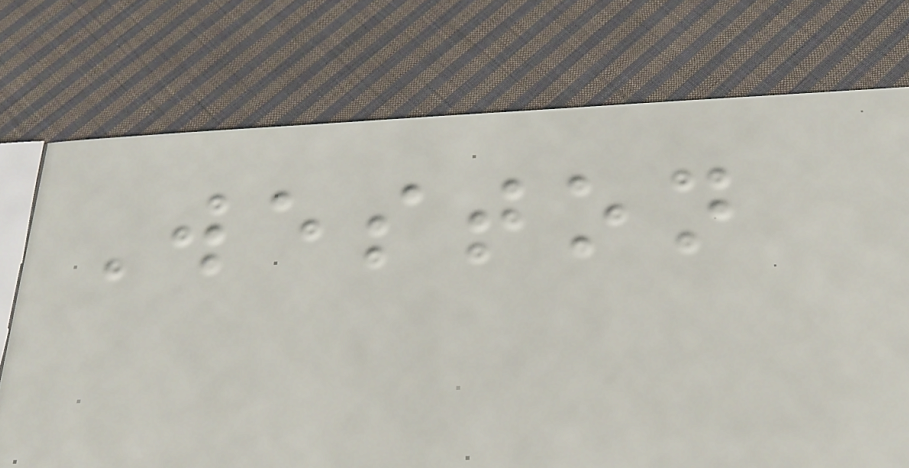Weston
